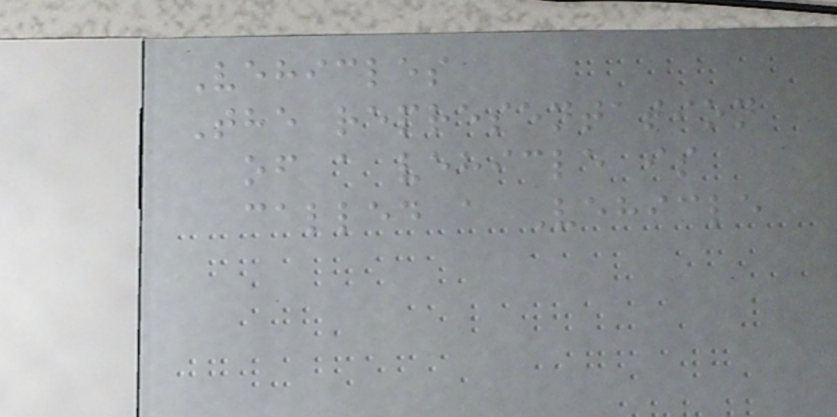Vehicles
The representation
of a vehicle is
called a Vehicle
